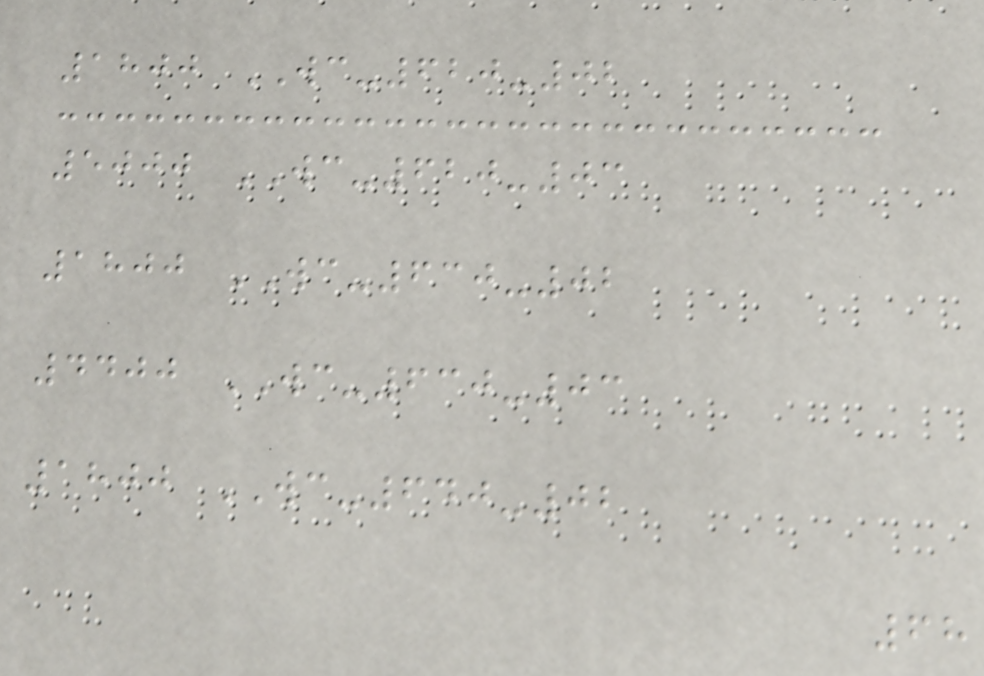1800 WC-620-02
5000 WC-620-03
1800 WC-630-02
4400 WC-630-03
1800 WC-640-02
68
